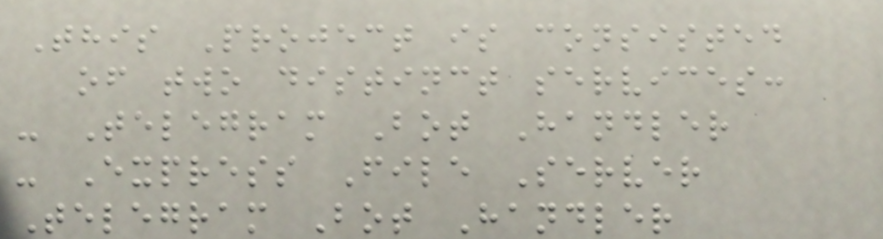This Project is consisted
of two distinct services:
- Telegram Bot Handler
- Express File Server
Telegram Bot Handler
